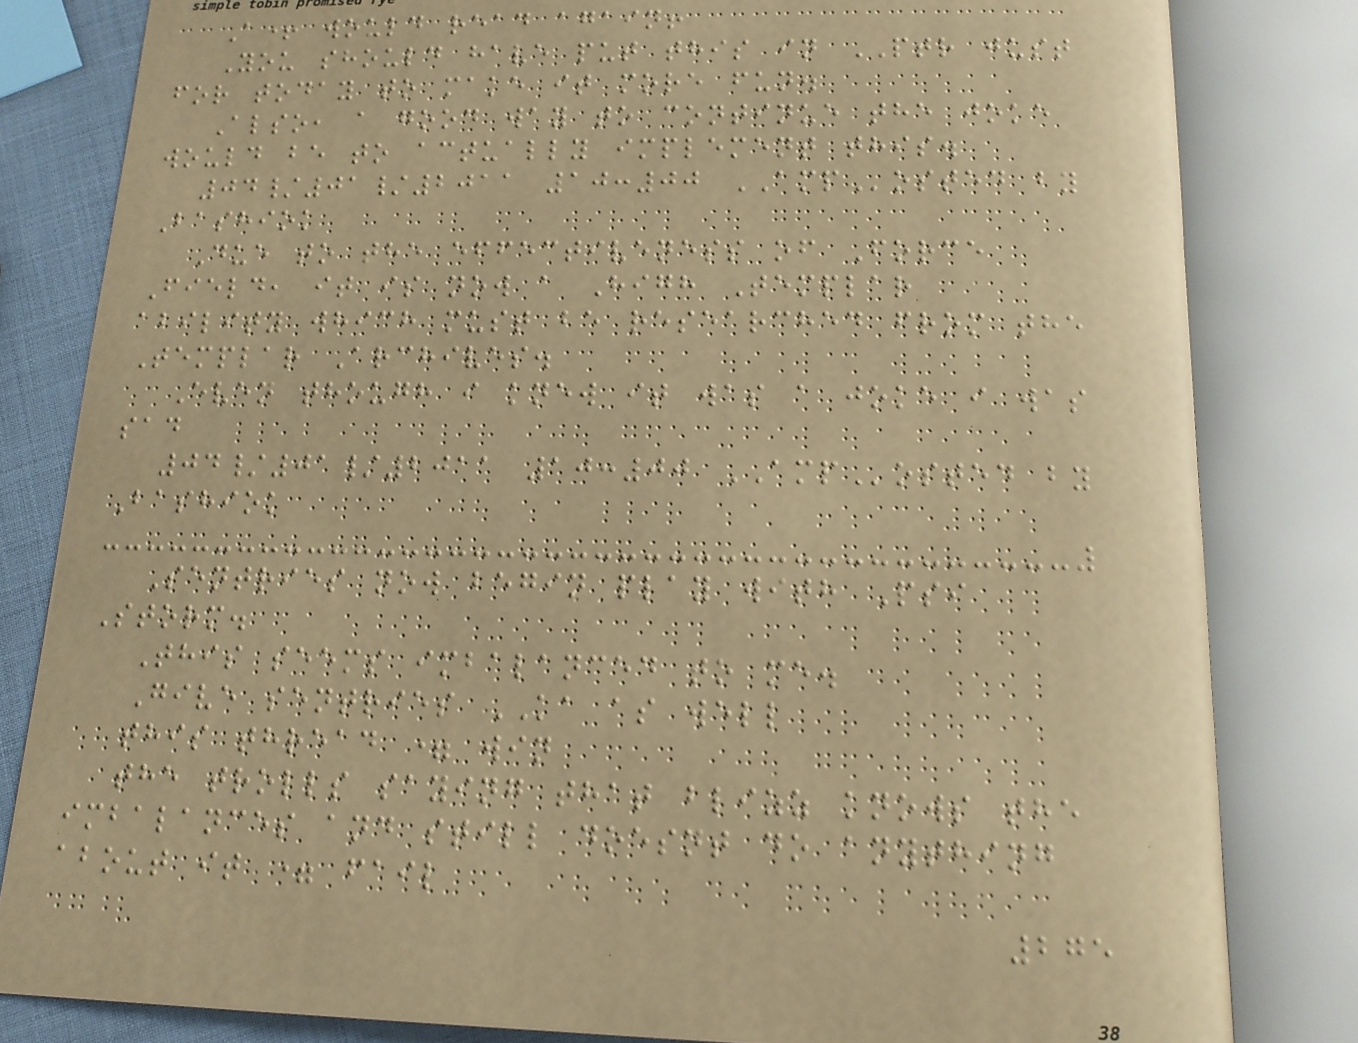A+ would read again!
You should have put this in PTR just
for today to make it more fun.
Also, a good way to continue the joke
would be to actually implement this.
04/01/2011 10:00 AMPosted by
Bashiok
Due to the effectiveness of Force
Field, it is now a High Templar
ability which must be researched from the
Templar Archives.
Even though i knew it was a joke i was
sad
04/01/2011 10:00 AMPosted by
Bashiok
Sentries now begin play with Psi
Storm.
This seems imbalanced to me.
Give sentries KA as well
this thread = win
the trolls saying that blizz knows the
imbalances and still doesnt do anything
about it = fail
275
